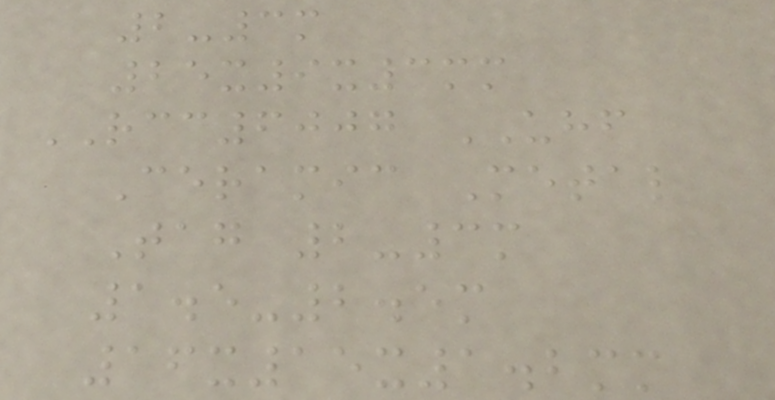2-3m
25x9x3mm
RCC6007 UHF
Ceramic Metal
Tag 2-3m
1.5-2.5m
16x15x1.2mm
